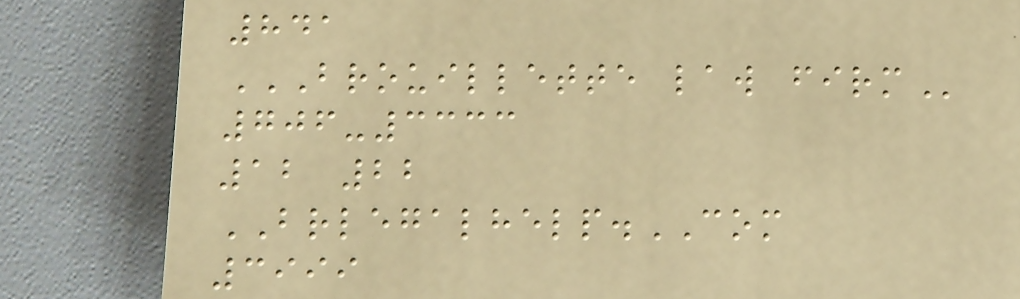841
BROUILLETTE LAW FIRM
706-3333
12 22
BRLEGALHELP.COM
3999
